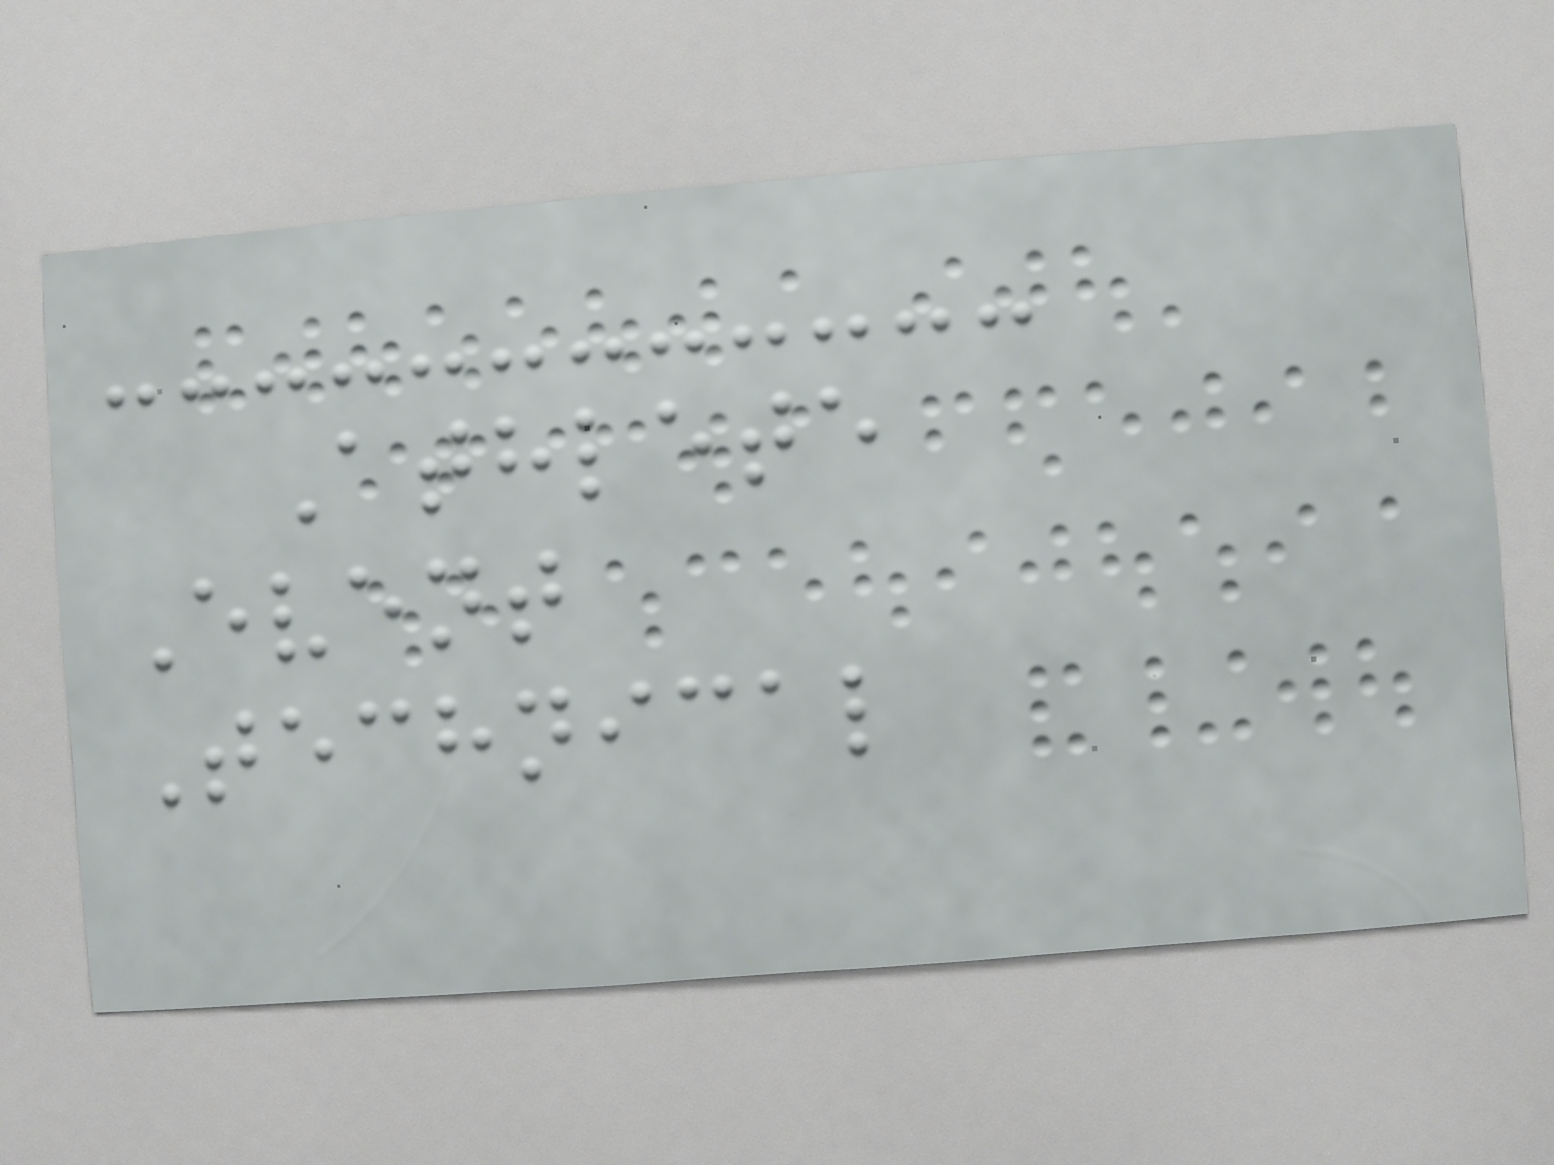Athlete
Event
Technical
